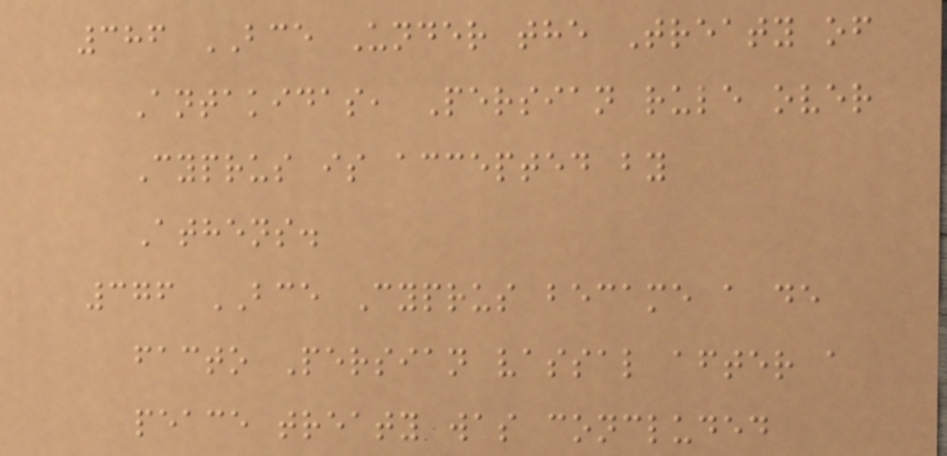386 BCE Under the Treaty of
Antakidas, Persian rule over
Cyprus is accepted by
Athens.
376 BCE Cyprus became a de
facto Persian vassal after a
peace treaty was concluded
